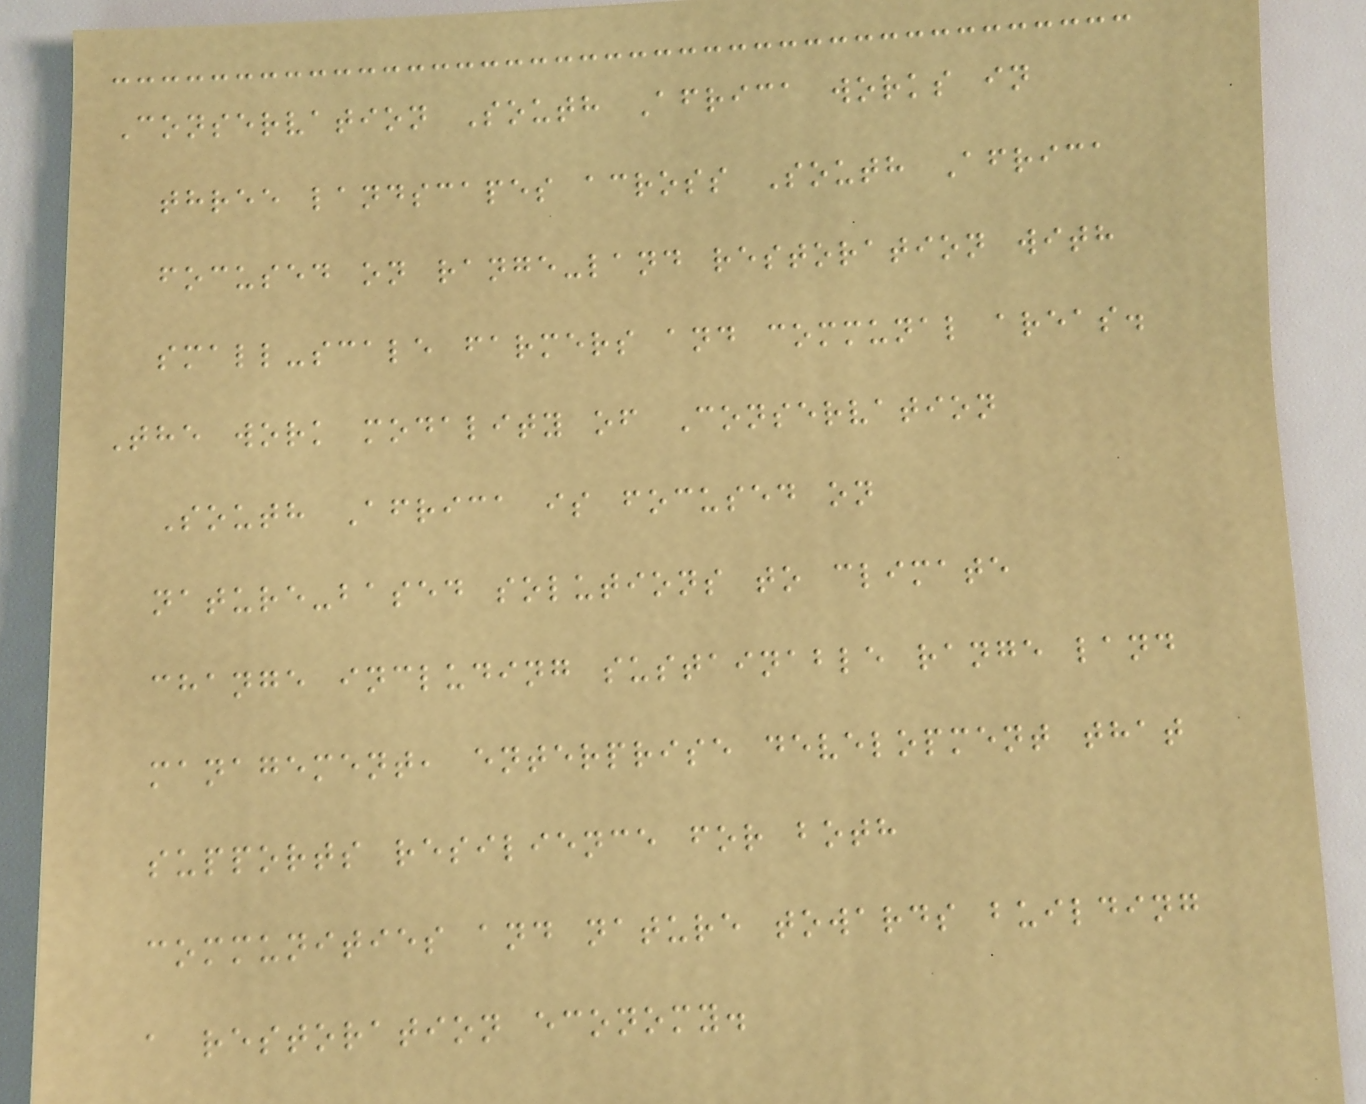Conservation South Africa works in
three landscapes across South Africa
focused on range-land restoration with
small-scale farmers and communal areas.
The work modality of Conservation
South Africa is focused on
nature-based solutions to climate
change including sustainable range land
management, enterprise development that
supports resilience for both
communities and nature towards building
a restoration economy.
